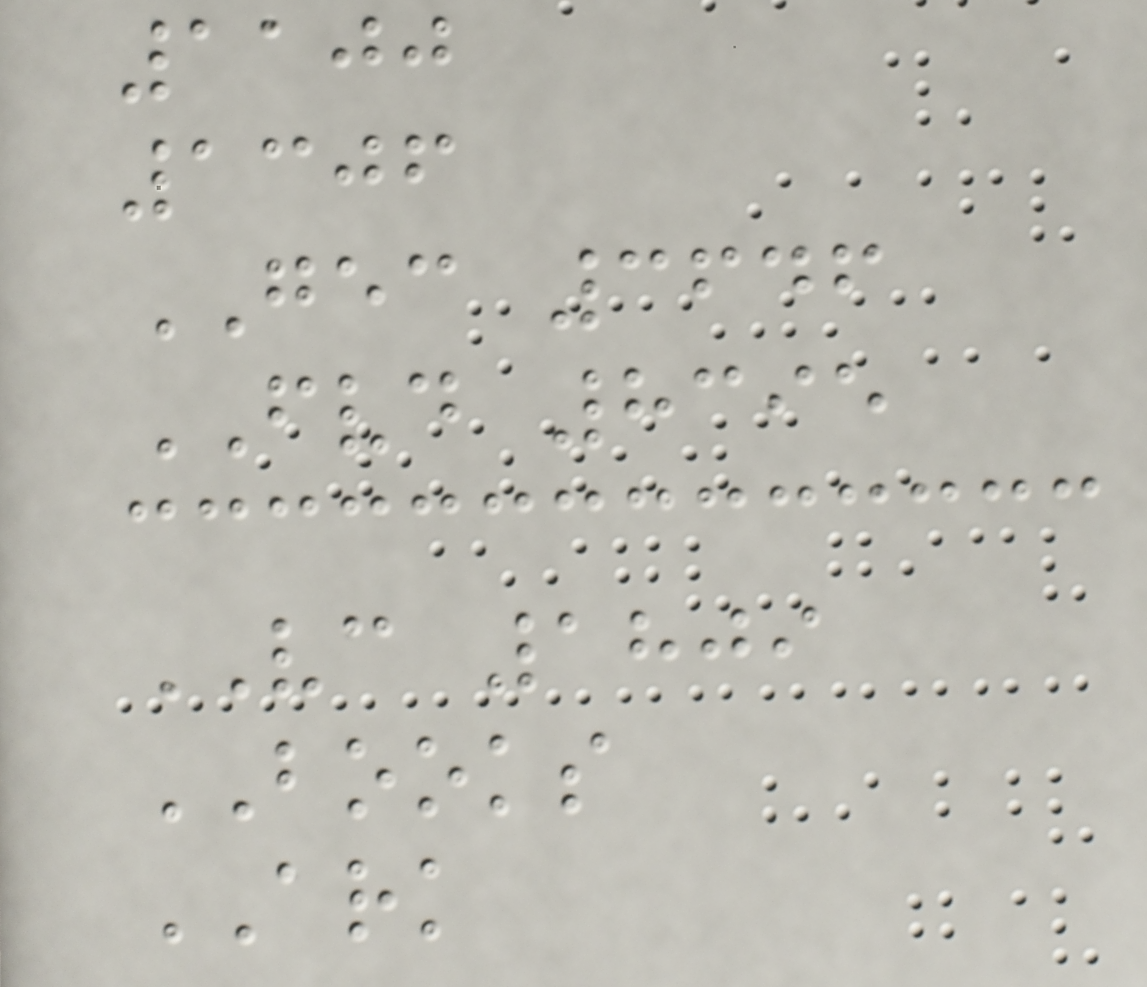1100
1306
GEC 3646
FVD 8395
VC 1809
BOOKS
ARK
